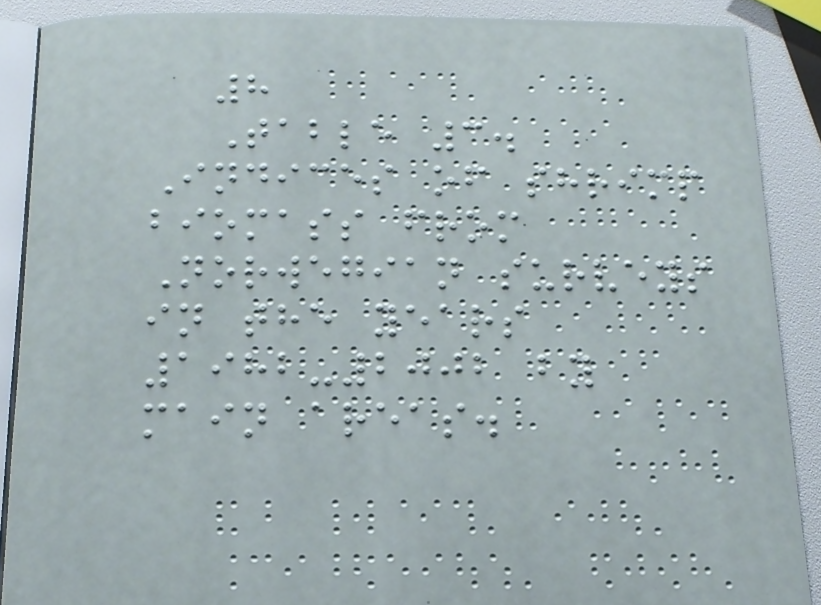8
Table 3.
Indices of shrimp
biomass from
Norwegian surveys
in the years
1982-2002 by
main areas.
